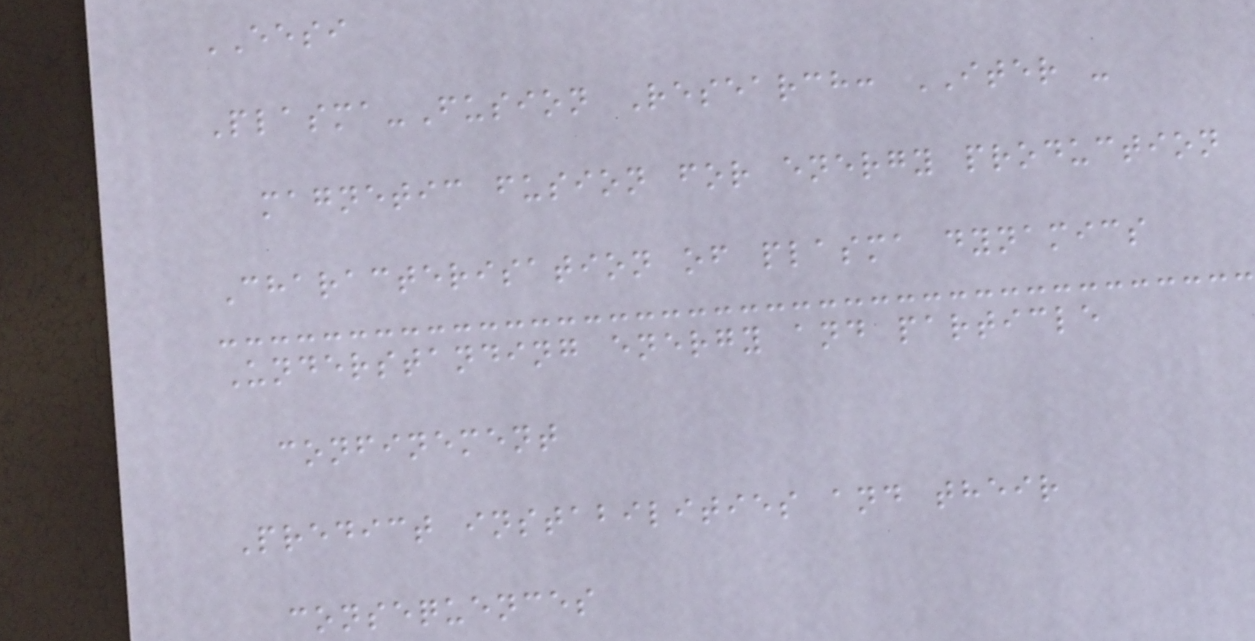EESI
Plasma-Fusion Research: ITER -
magnetic fusion for energy production
Characterisation of plasma dynamics
Understanding energy and particle
confinement
Predict instabilities and their
consequences
